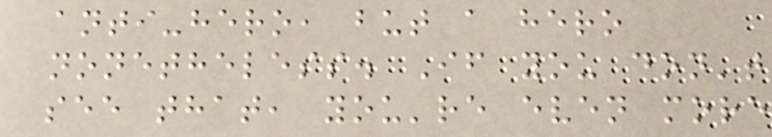anti-hero, but a hero
nonetheless. If you don't
see that, you're even more
